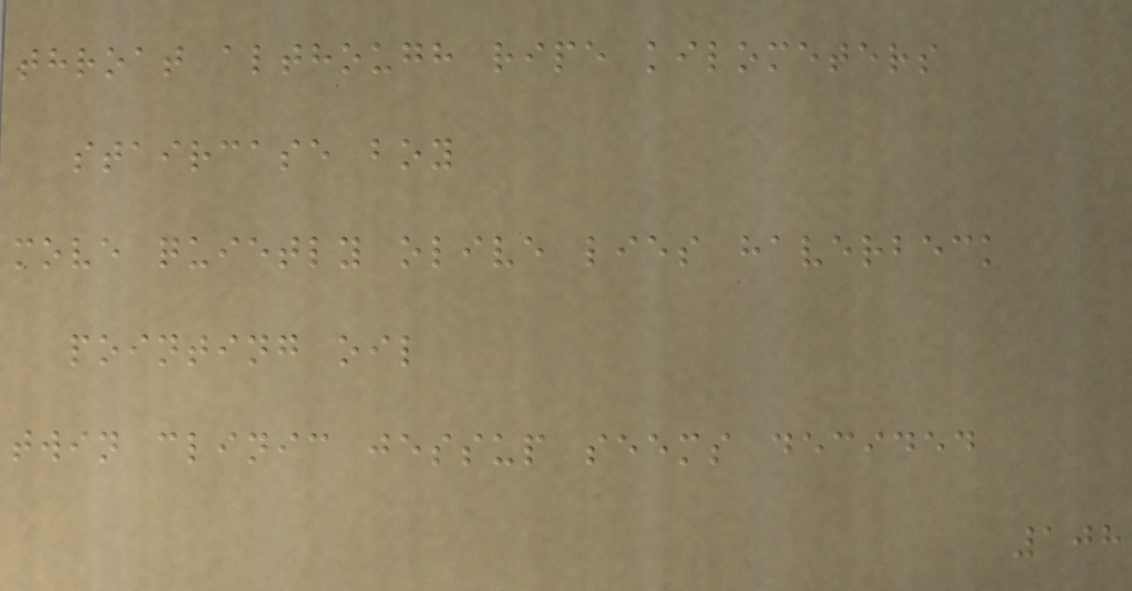throat although ripe kilometers
staircase boy
move quietly olive lies haverbeck
pointing oil
twin clinic jessup seems decided
108
